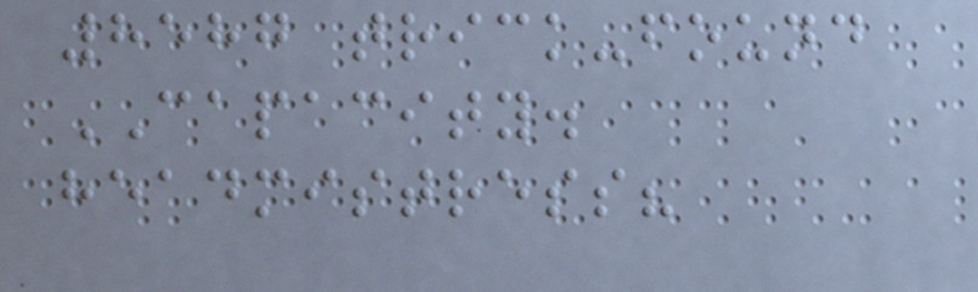8587 trick-found
CAPACITY.
headmistress?
